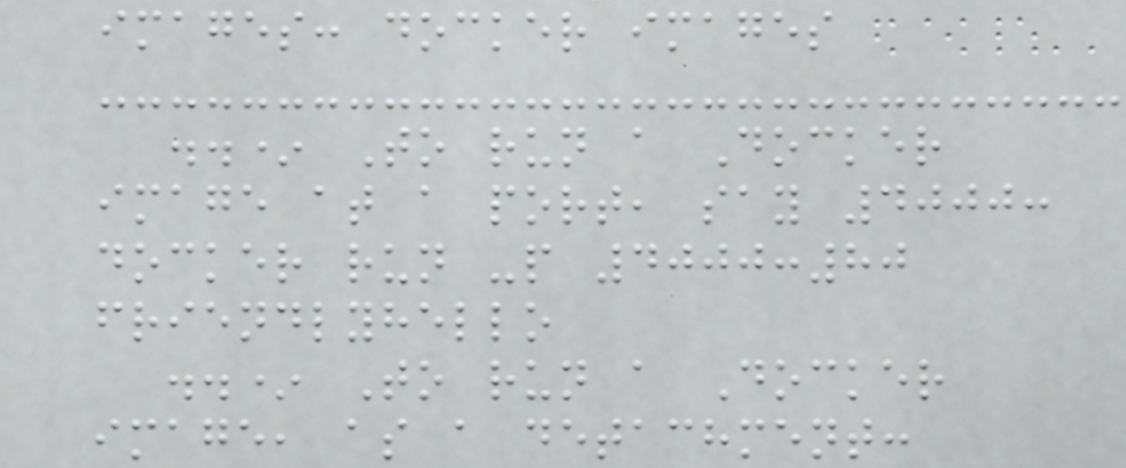images: docker images
..* To run a Docker
image at a port, say 4000:
docker run -p 4000:80
friendlyhello
..* To run a Docker
image, as a detachment:
